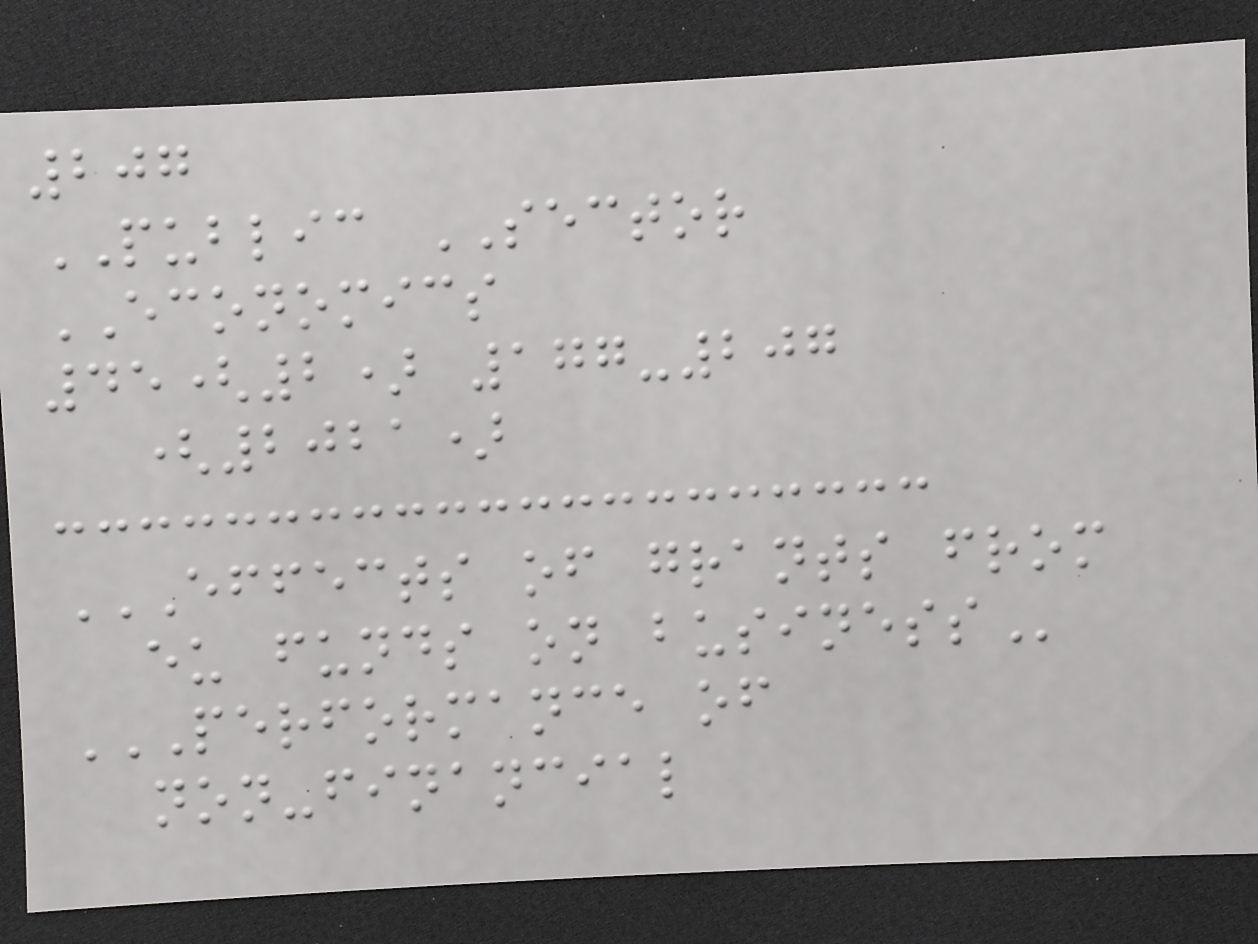207
PUBLIC SECTOR
ECONOMICS
45(2) 177-207
(2021)
EFFECTS OF GRANTS FROM
EU FUNDS ON BUSINESS
PERFORMANCE OF
NON-FINANCIAL
